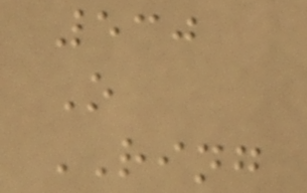530
O
RING
